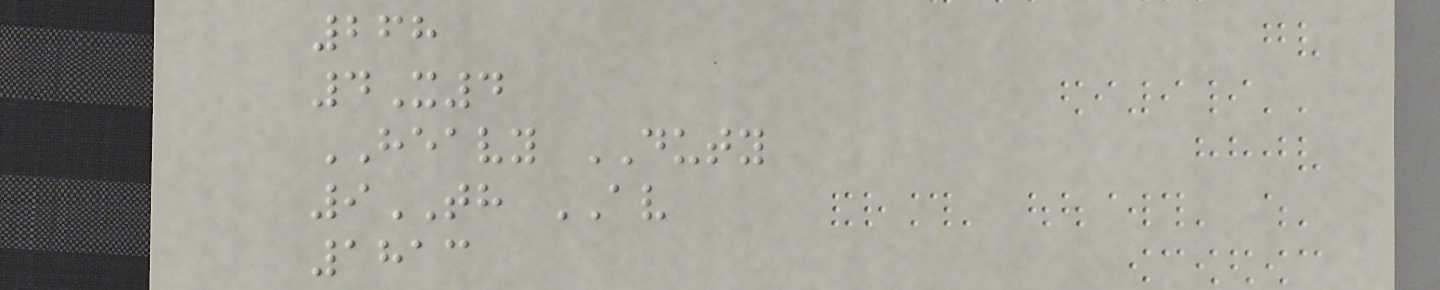268
4X4
HEAVY DUTY
9TH AV
1813
